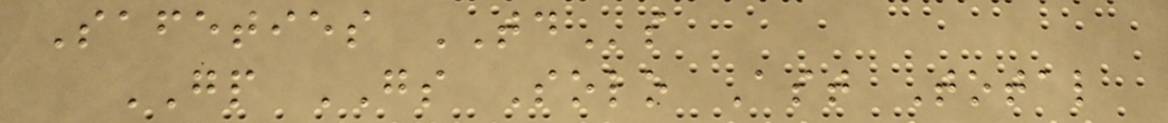Safeties TDs
GP GS Solo Ast Total
